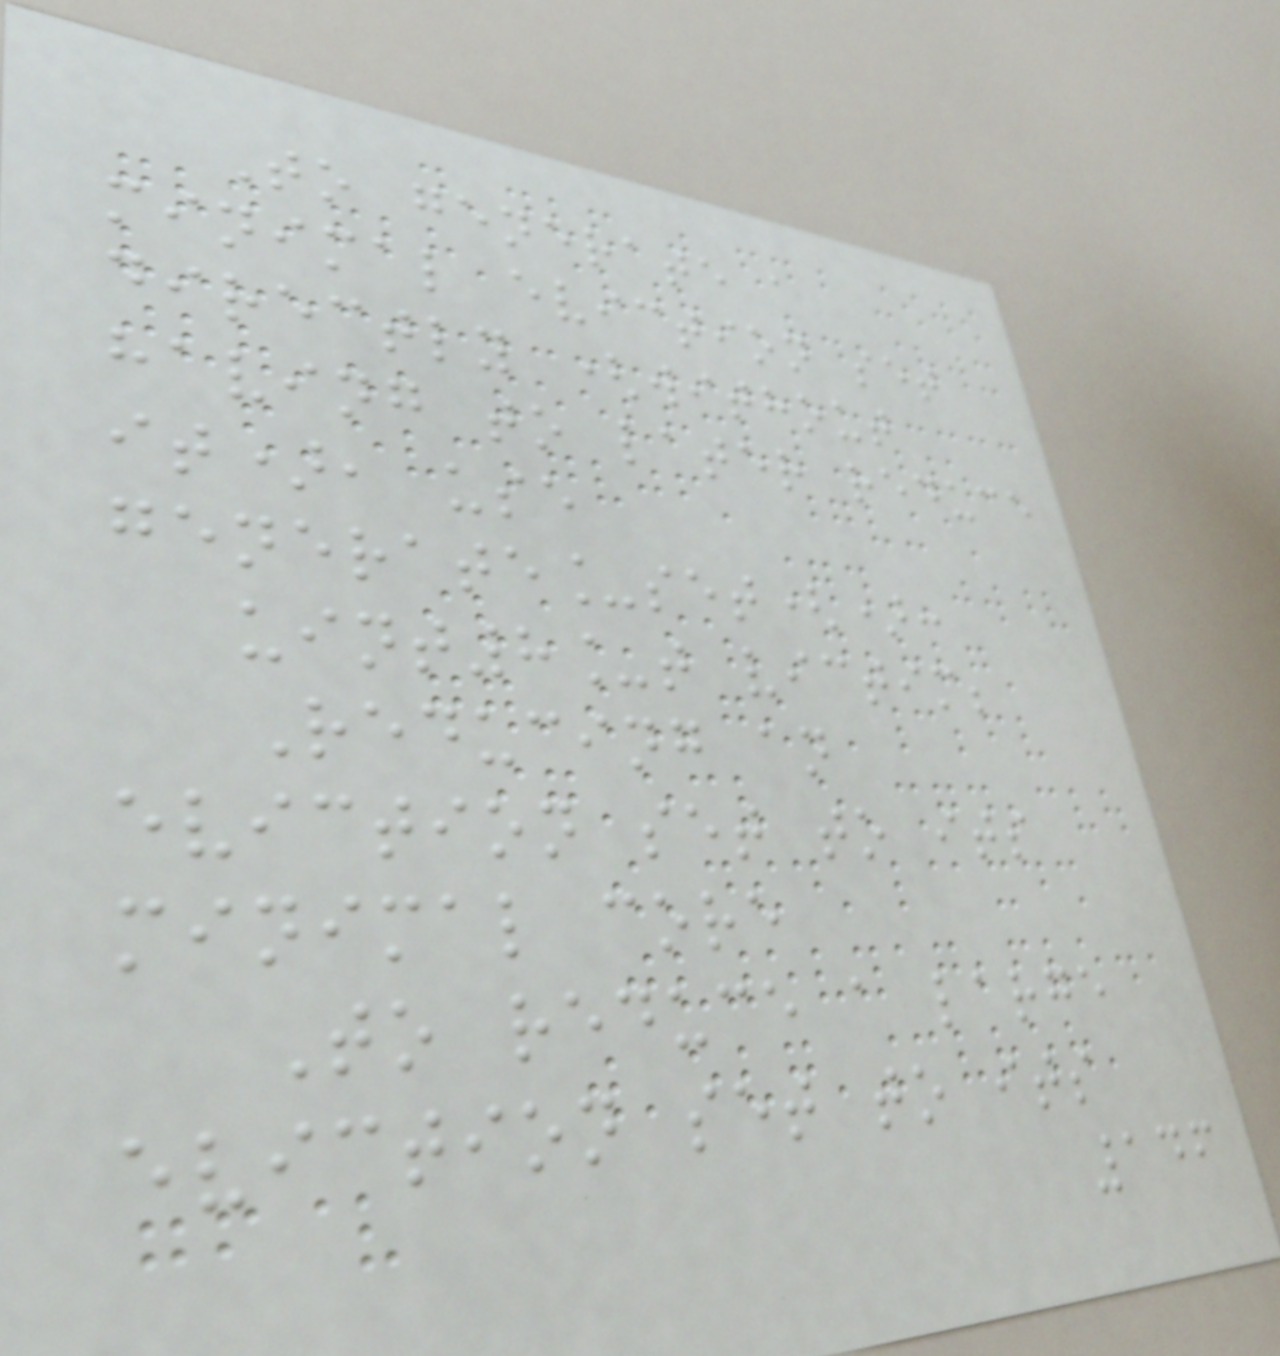To generate a
minimal eviction set
directly (without
having to later reduce
it), use
generate_set():
uint8_t victim;
Reducing an
eviction set to its
minimal core
To reduce a large
eviction set to its
146
